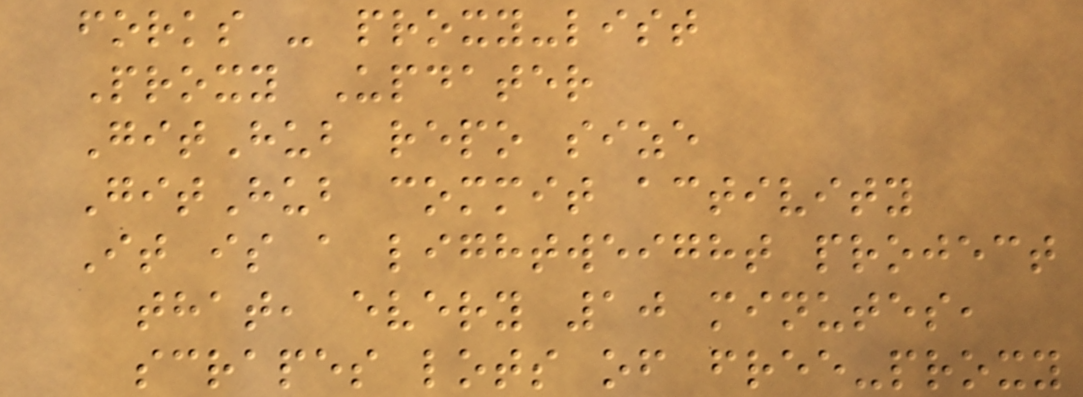forks - proxy-list
Proxy Updater
GitHub repo size
GitHub commit activity
It is a lightweight project
that, every 10 minutes,
scrapes lots of free-proxy
